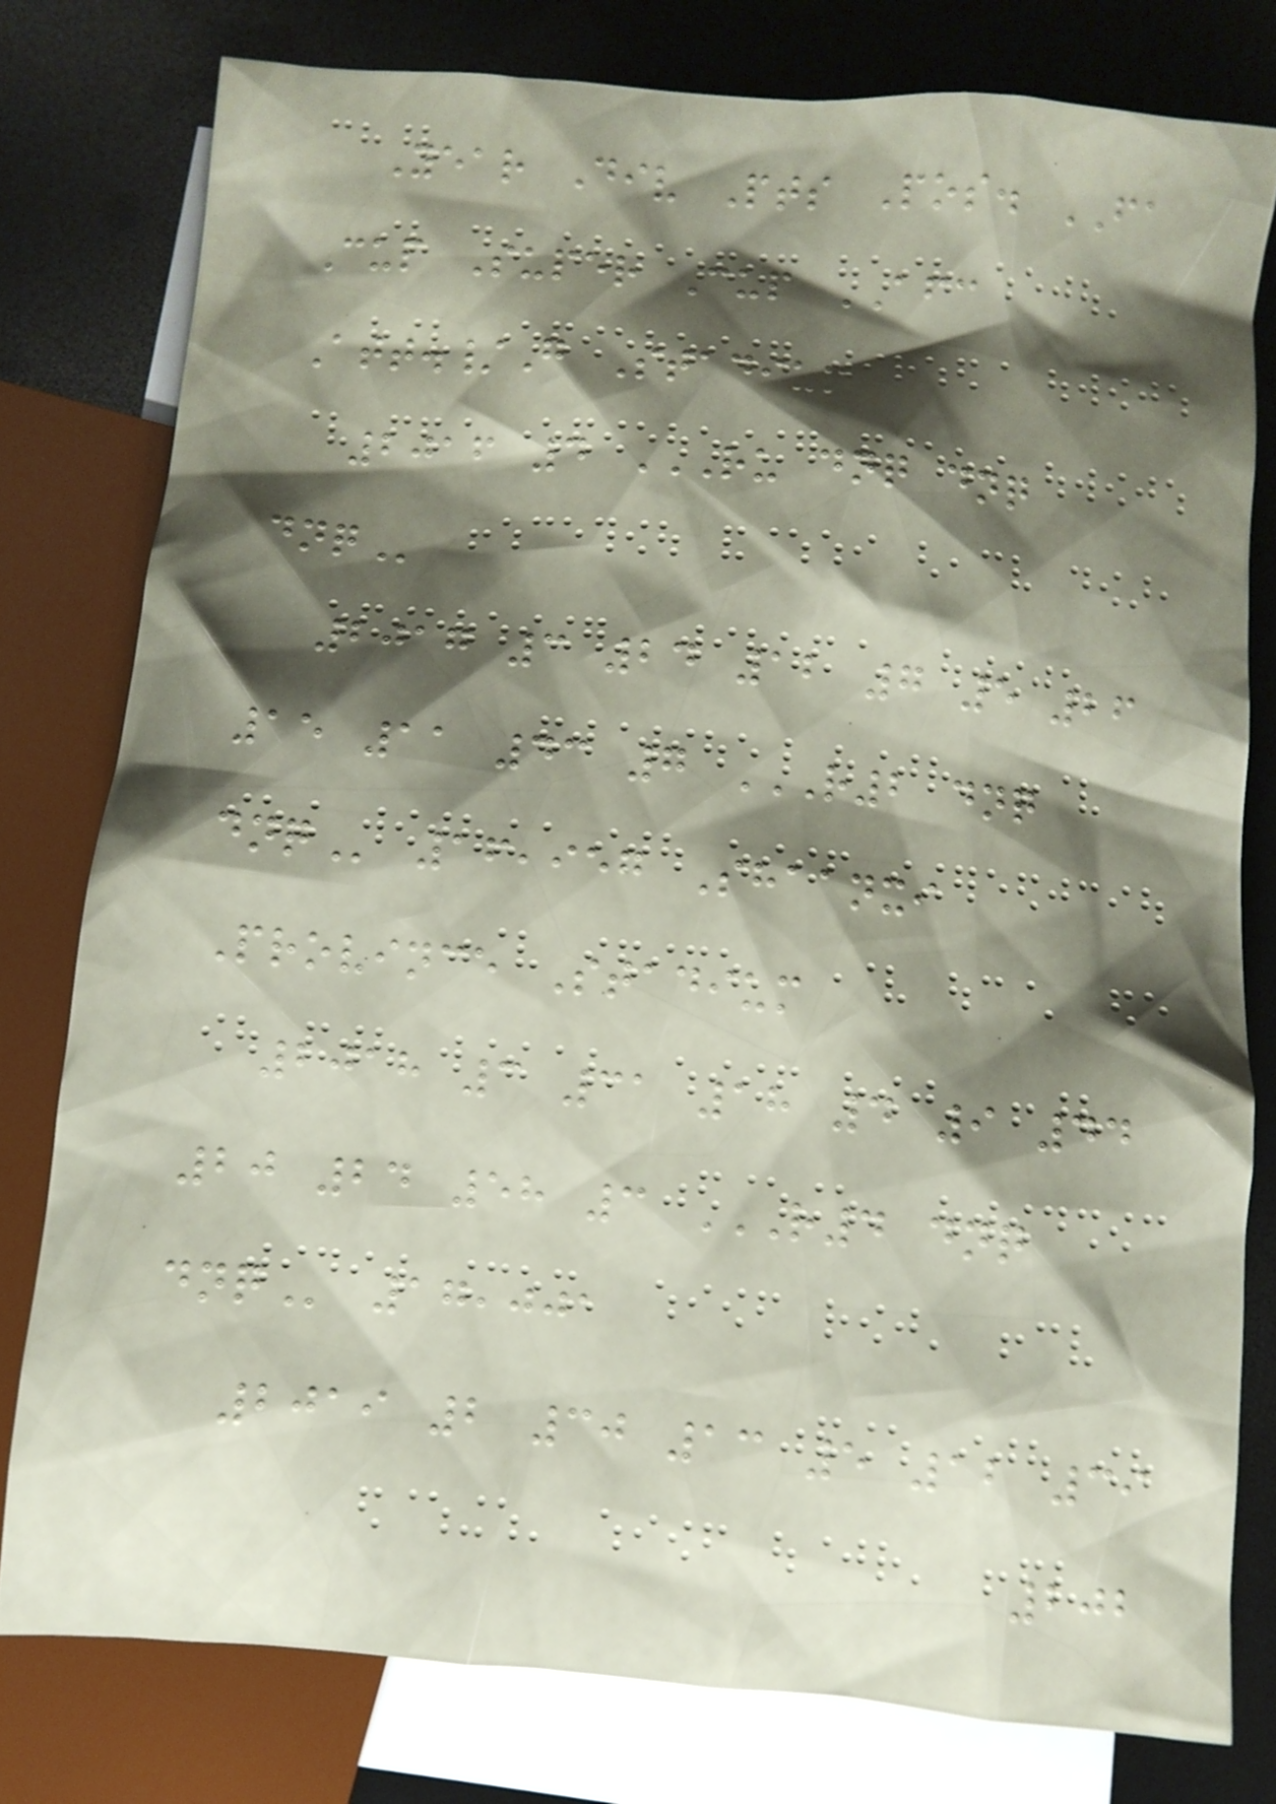Year Div Pts Pos. FA
Cup Super Cup AFC
Att./G Stadium
2016 4 RU DNQ DNQ
DNQ
2017 3 24 12 7 5 26
15 11 43 7 R2 DNQ
DNQ 16,957 Shaanxi
Province Stadium
2018 3 31 18 4 9 44
20 24 58 3 R4 DNQ
DNQ 17,001
2019 2 30 13 5 12 39
202
